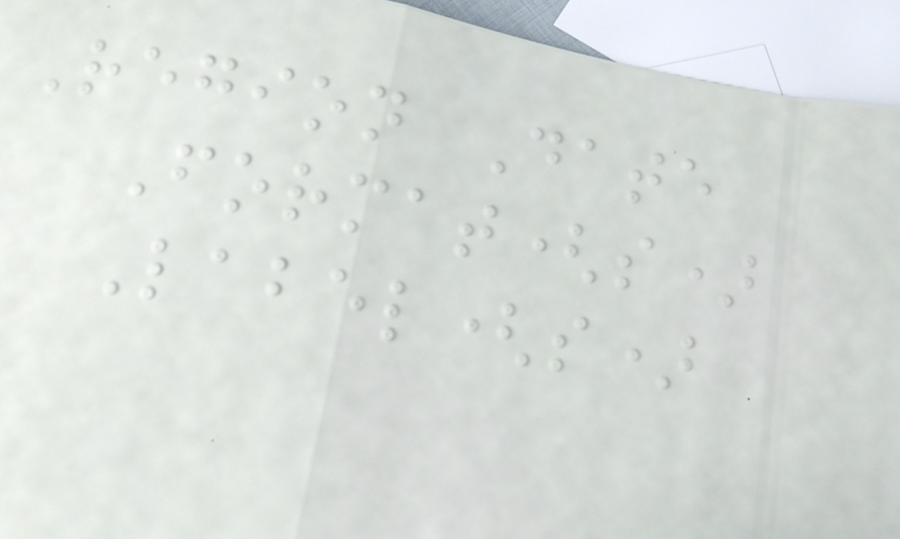Region Date
Format(s)
Label(s)
